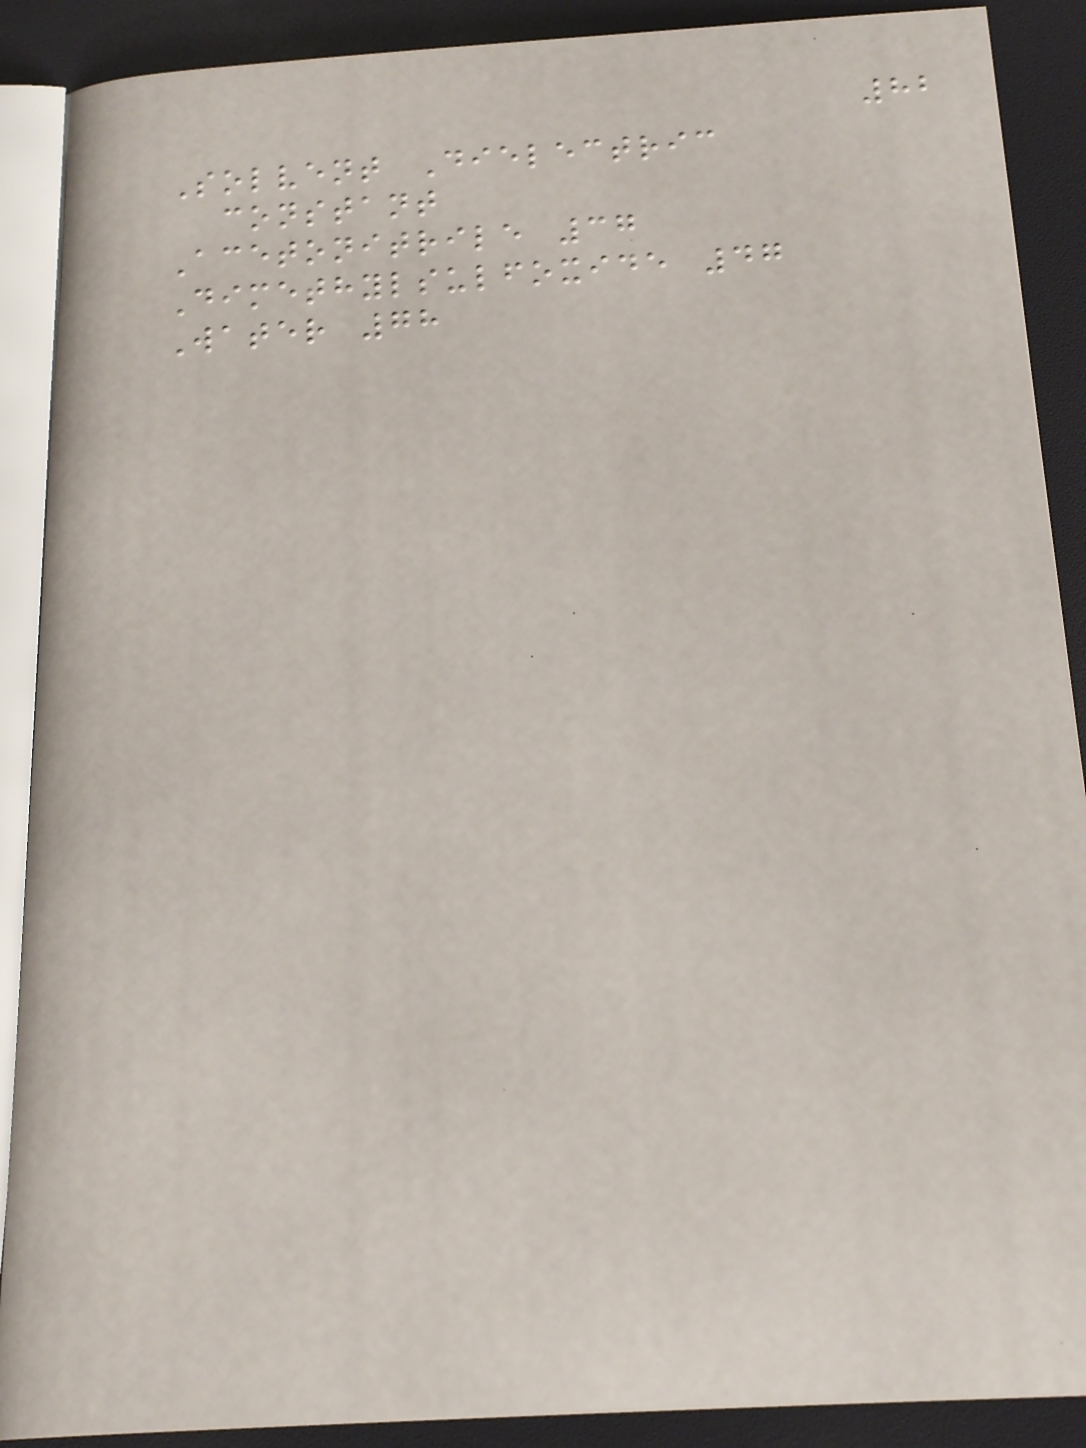82
Solvent Dielectric
constant
Acetonitrile 37
Dimethylsulfoxide 47
Water 78
